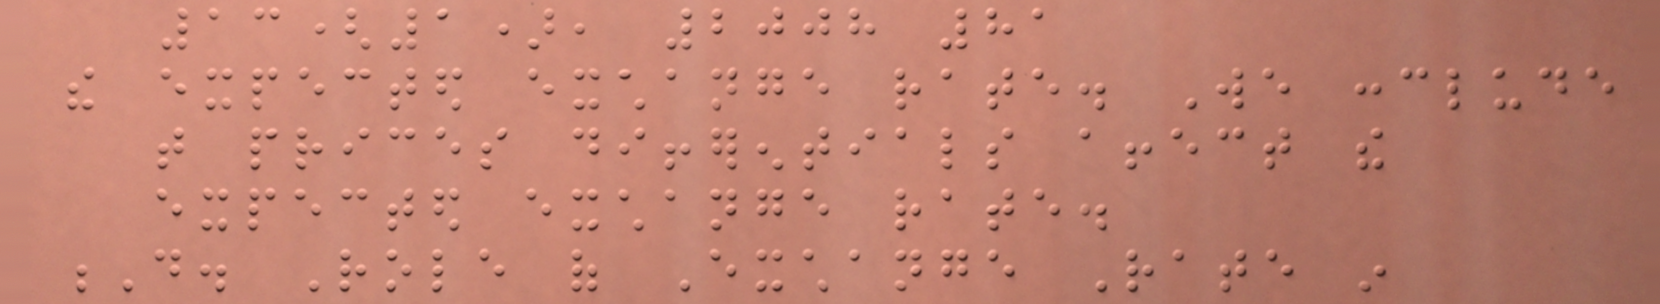13(1), 2008 81
the expected exchange rate. We conclude
that prices differentials affect the
expected exchange rate.
D. Role of Exchange Rate in
